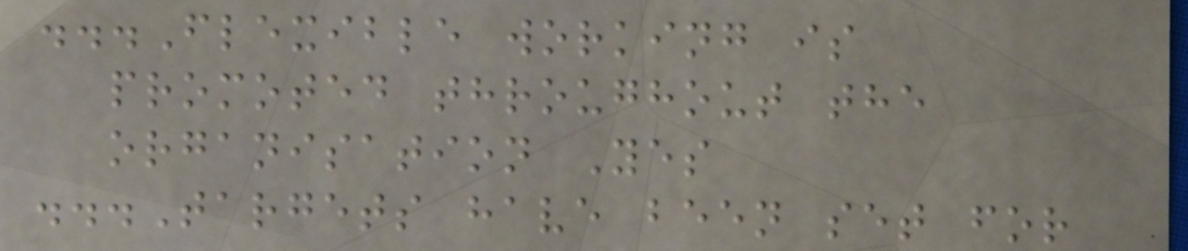...Flexible working is
promoted throughout the
organisation Yes
...Targets have been set for
